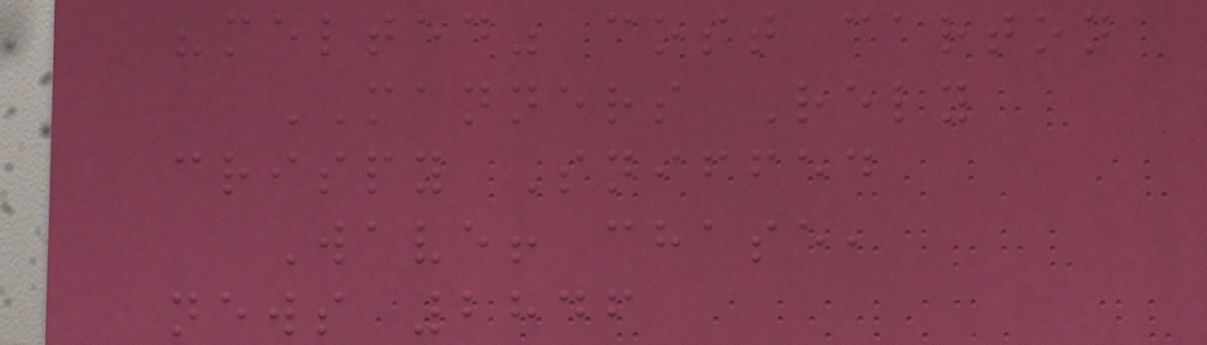"melted" cost carton
MANNERS Rely
crispy Sniffed
Wave! chase,
news 2846
